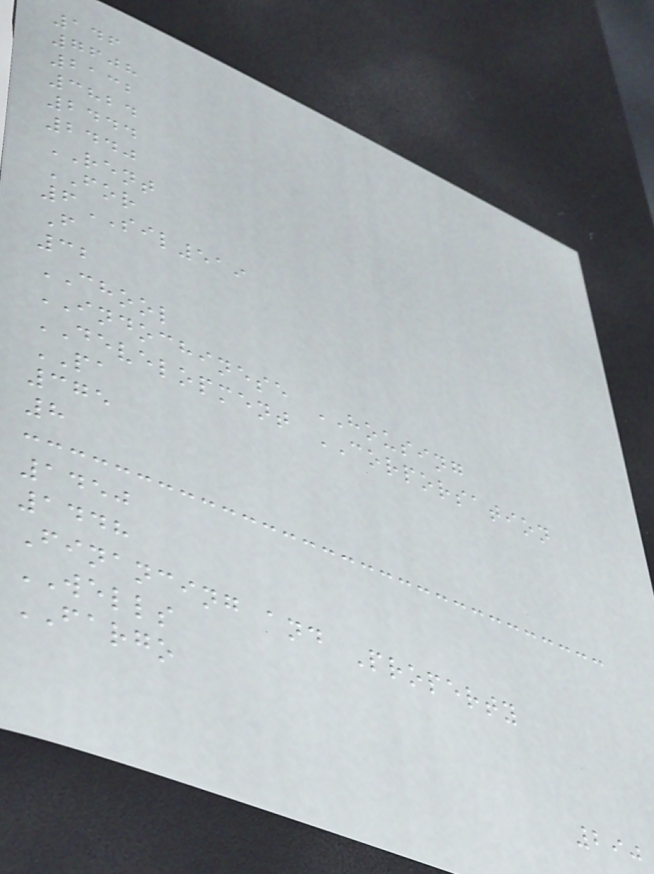146
7608
2132
3824
2444
2440
RENT
FOR
6SIL519
F
32
CHOOL
INDOCHINESE HOUSING
DEVELOPMENT CORPORSATION
PA
375
8
1450
1448
Financing and Property
WELLS
FARGO
290
